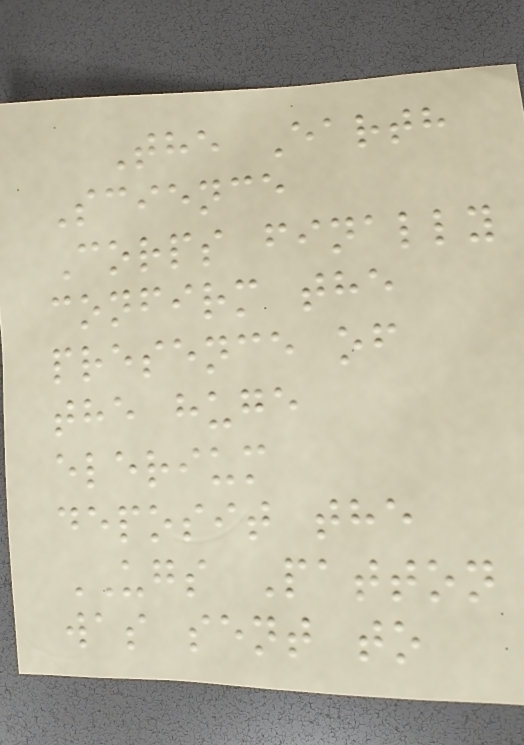The Earth
Science
Corps finally
confirm the
presence of
the huge
elerium
deposit the
UGS Patton
was sent to
